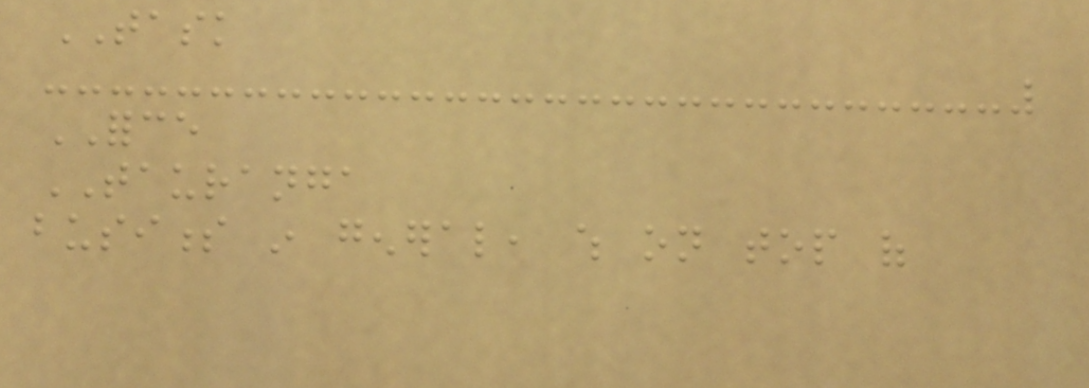TASK
FORCE
TAURANGA
business in general, which on top of
